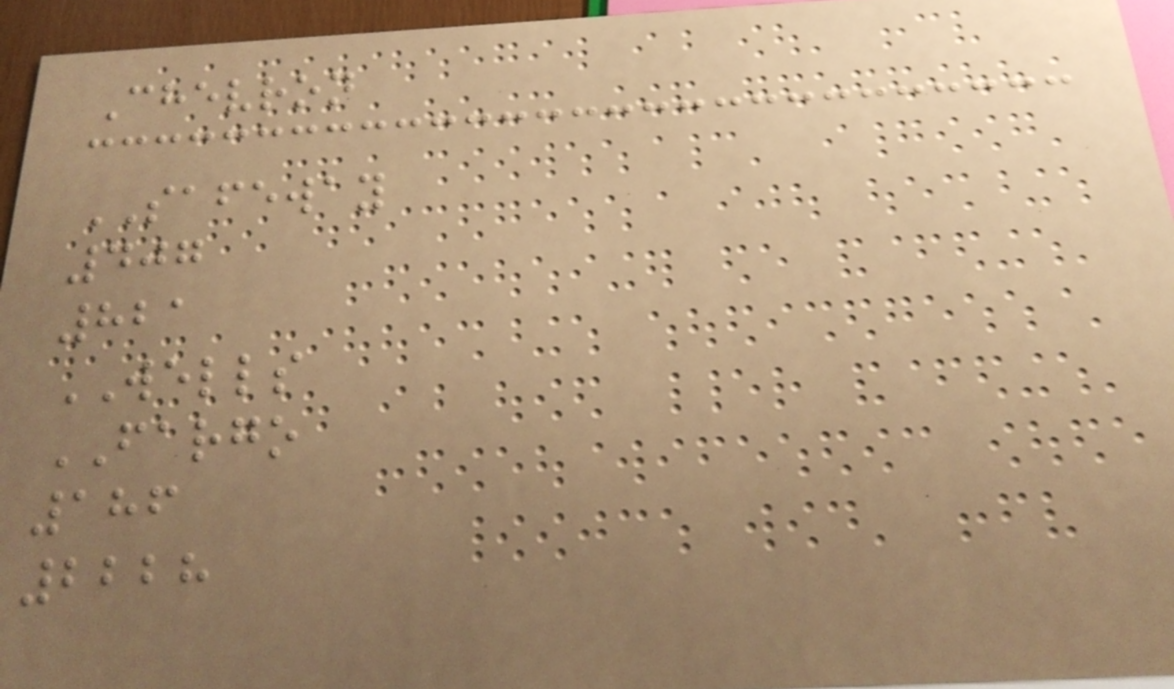Chevron
SAFEWAY
407
821
WELLS
FARGO
186
2228
